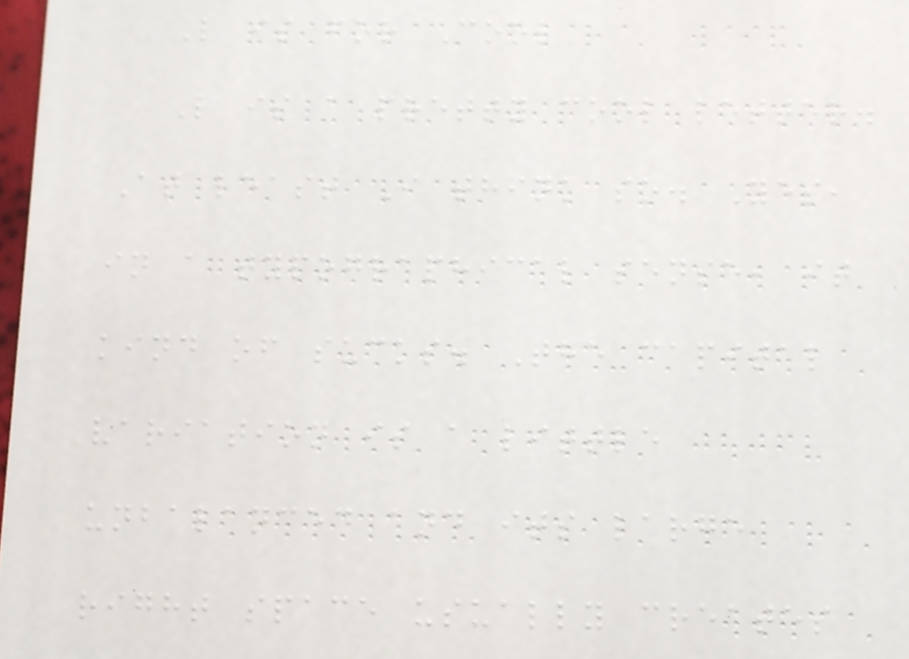L is for Cool
L is a pretty cool letter.
At least I think so. Yes,
in a typographical sense, it
kind of sucks. The capital
variation is a little
unbalanced and its large
right space usually creates
